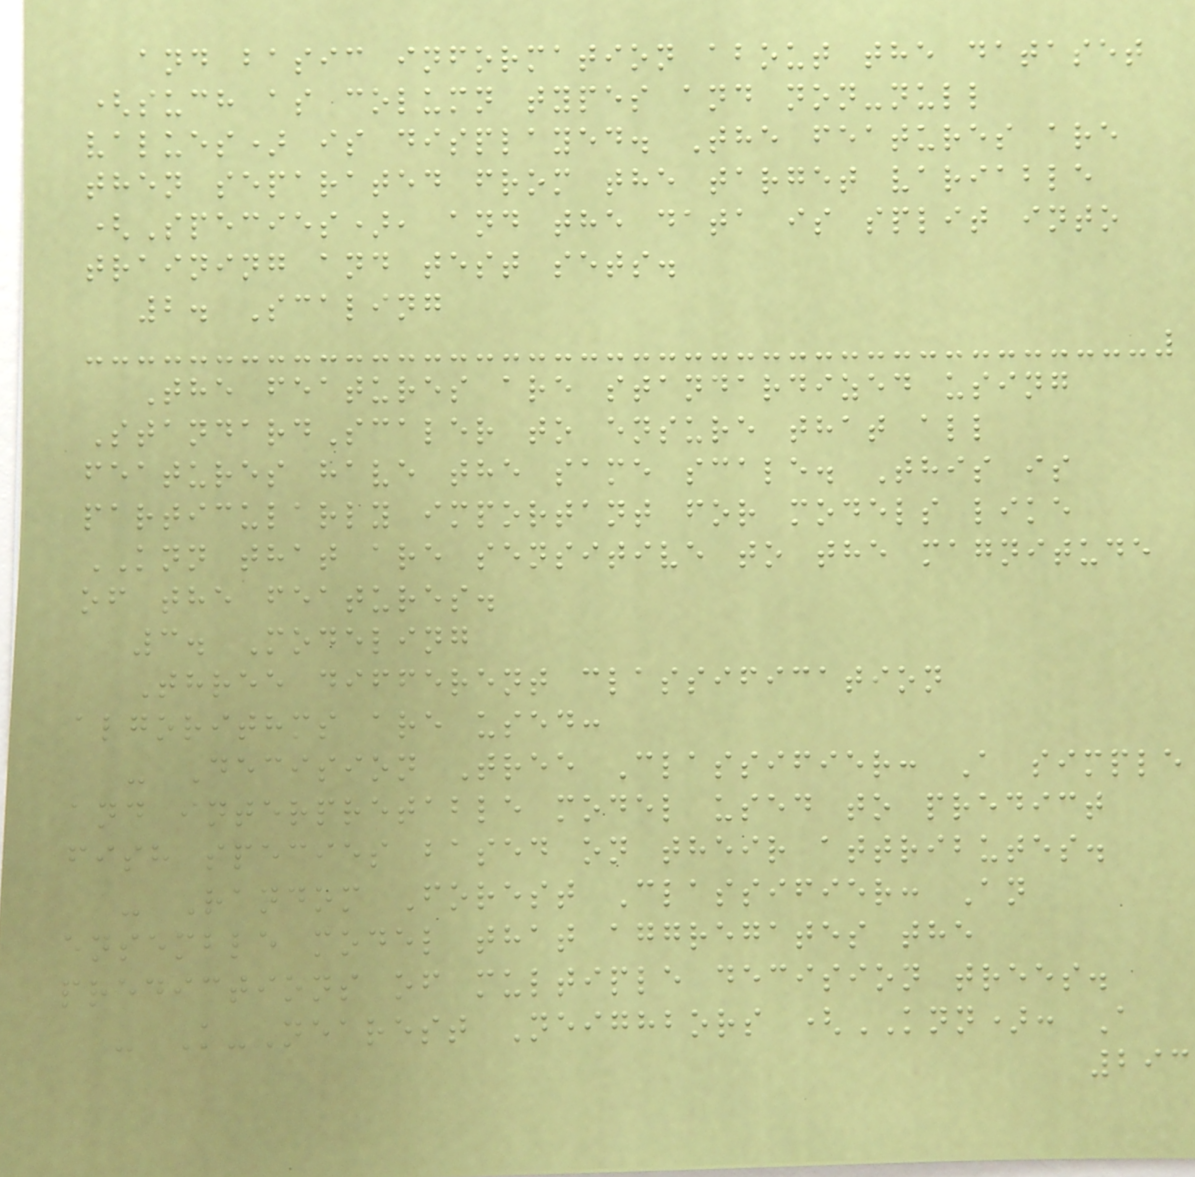and basic information about the dataset
(such as column types and non-null
values) is displayed. The features are
then separated from the target variable
(Species), and the data is split into
training and test sets.
2. Scaling
The features are standardized using
StandardScaler to ensure that all
features have the same scale. This is
particularly important for models like
KNN that are sensitive to the magnitude
of the features.
3. Modeling
Three different classification
algorithms are used:
- Decision Tree Classifier: A simple
and interpretable model used to predict
fish species based on their attributes.
- Random Forest Classifier: An
ensemble model that aggregates the
predictions of multiple decision trees.
- K-Nearest Neighbors (KNN): A
293
